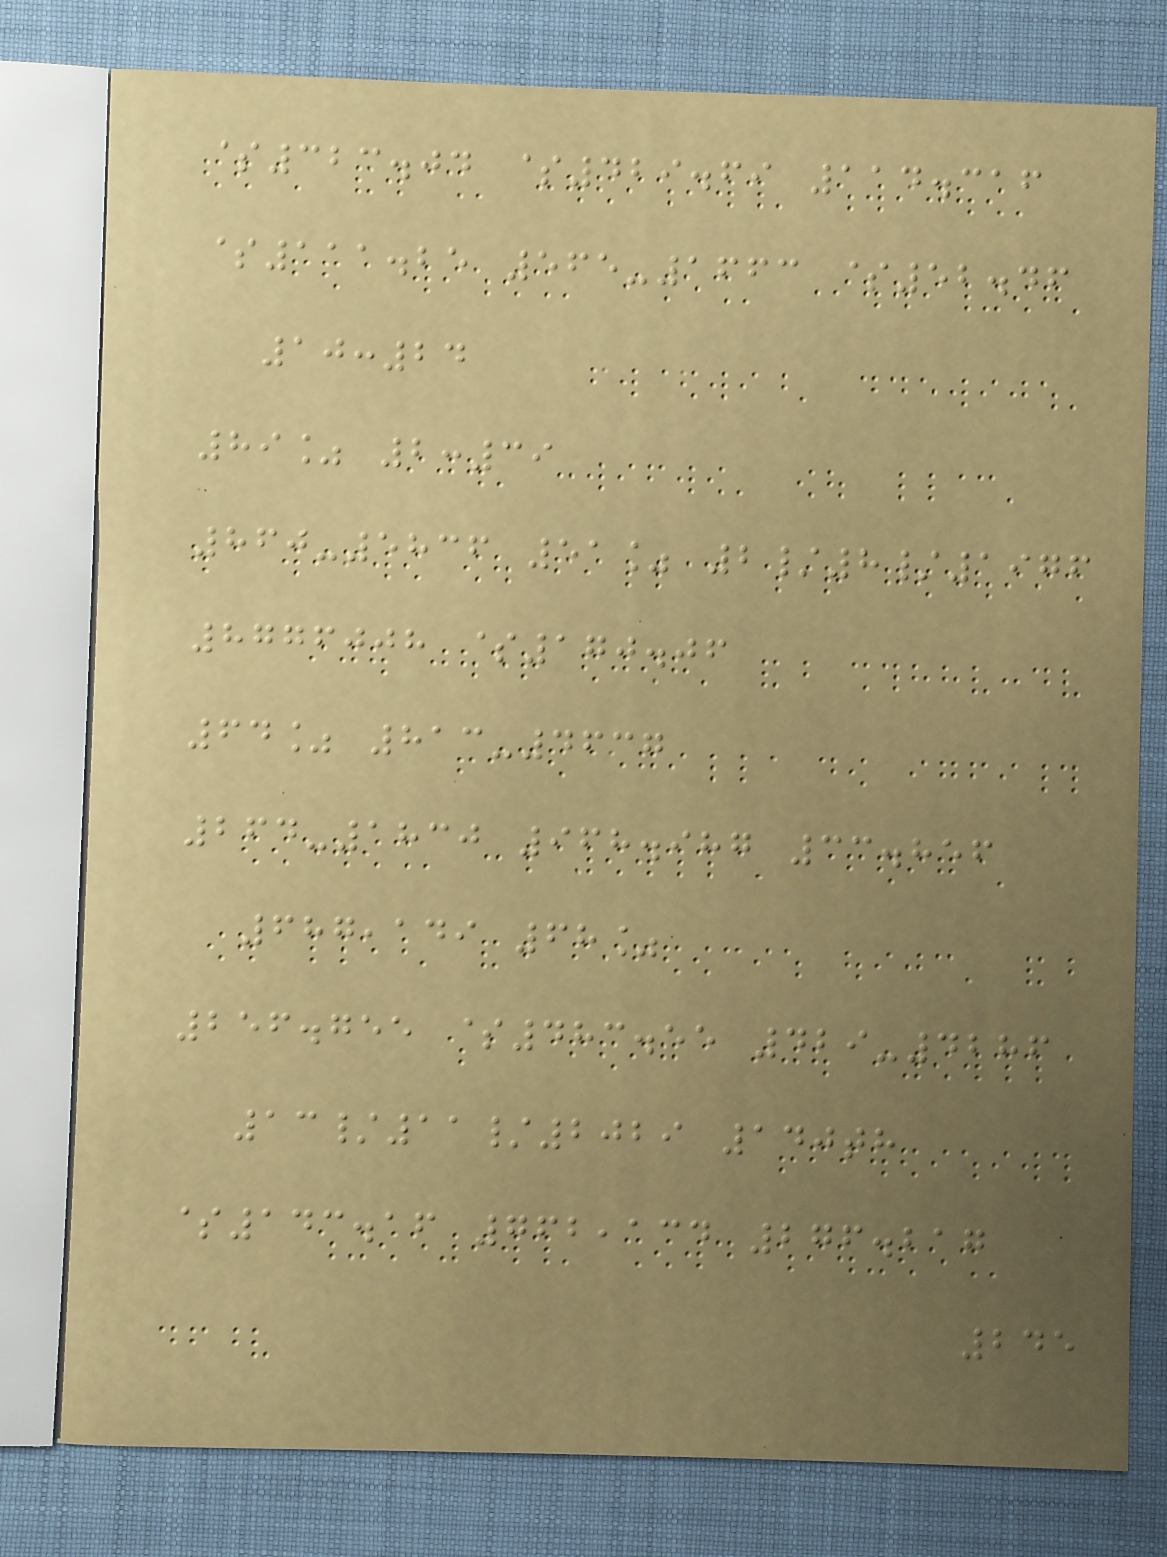$323.04 $429.69 114.316
$111.25 565-1663 $52.46
10:24
89% 2:39
860-5836 51% 2/8/1976
8776008 $170.06
64% 813-4637
264-1830 968.987 33.856
687,149 68%
256.755 $483.55 429-4286
13/11/2029 140th
$143.16 762,134 276.217
245
